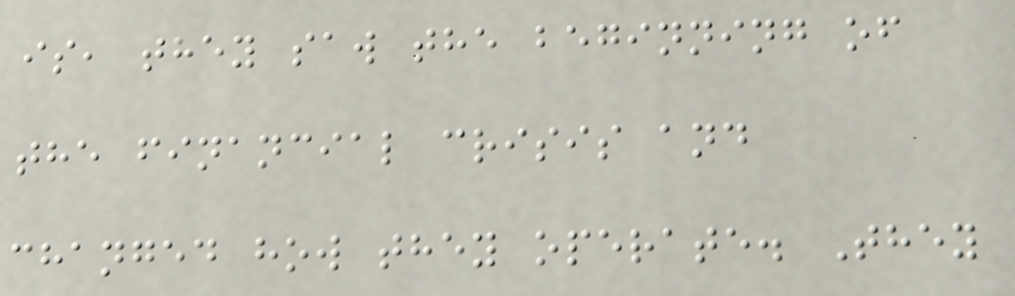is, they saw the beginning of
the financial crisis and
changed how they operate. They
